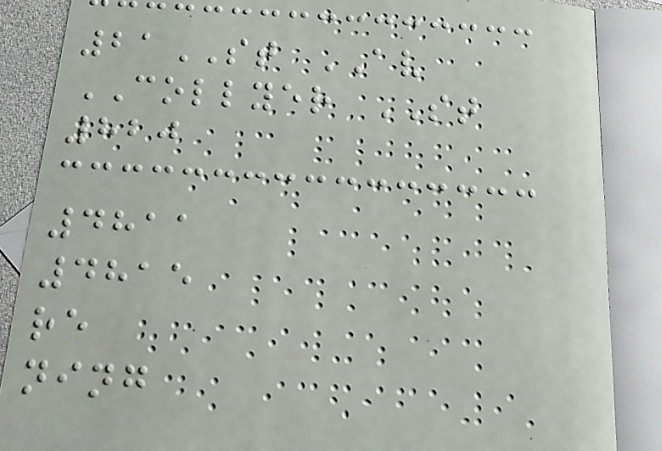21ST AV
COLLYER ST
820
4811
4815
re
ning
